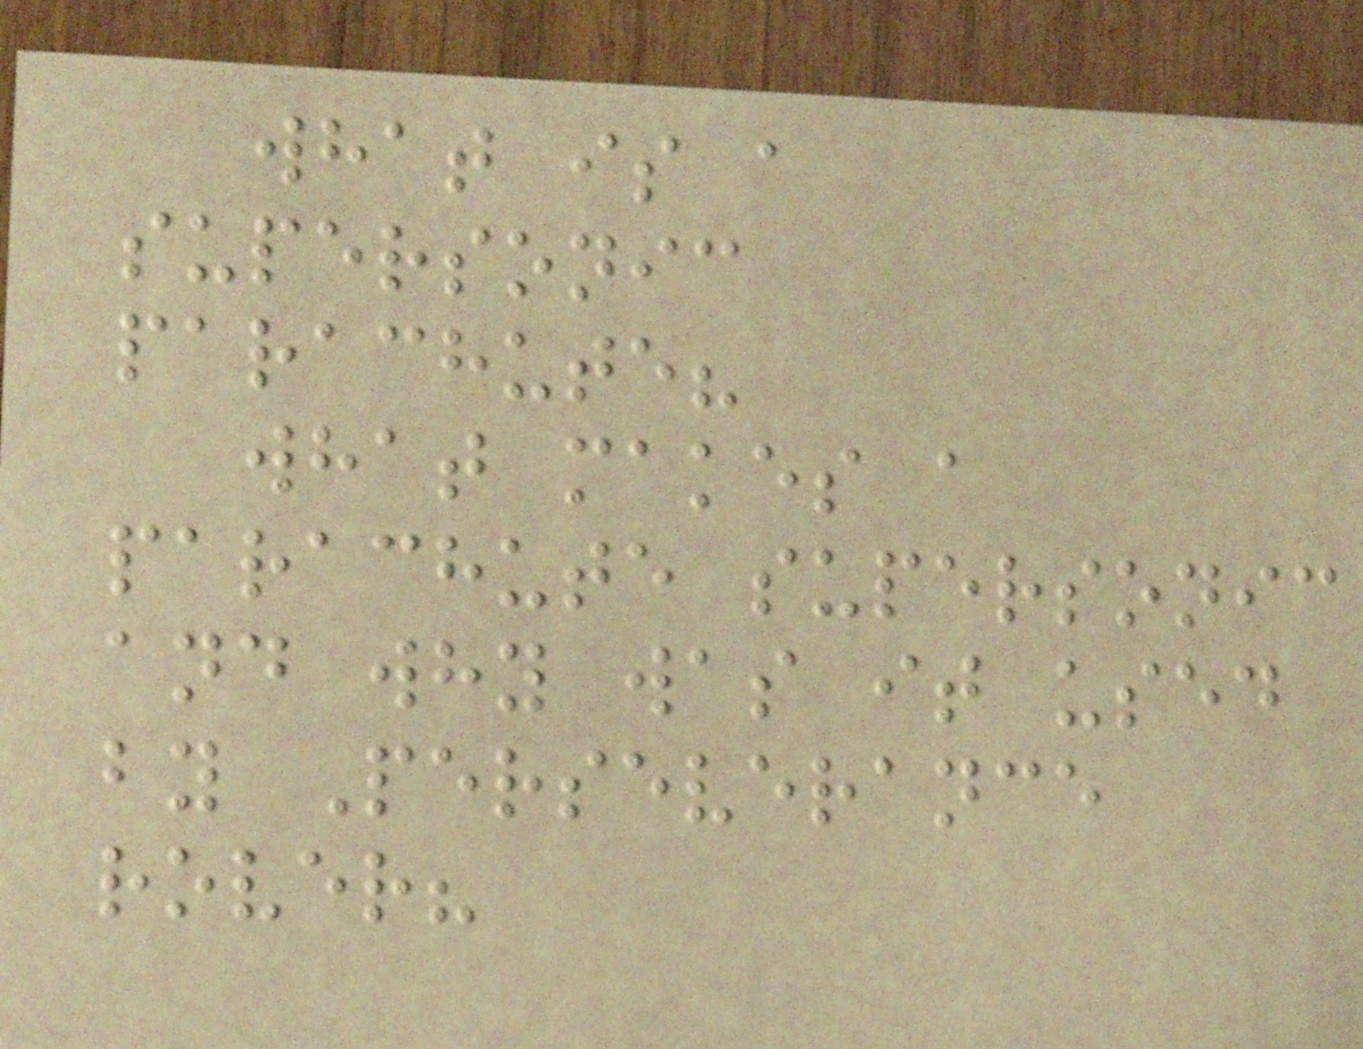what is a
supersonic
parachute?
what makes a
parachute supersonic
and why was it used
by Perseverance
rover?
